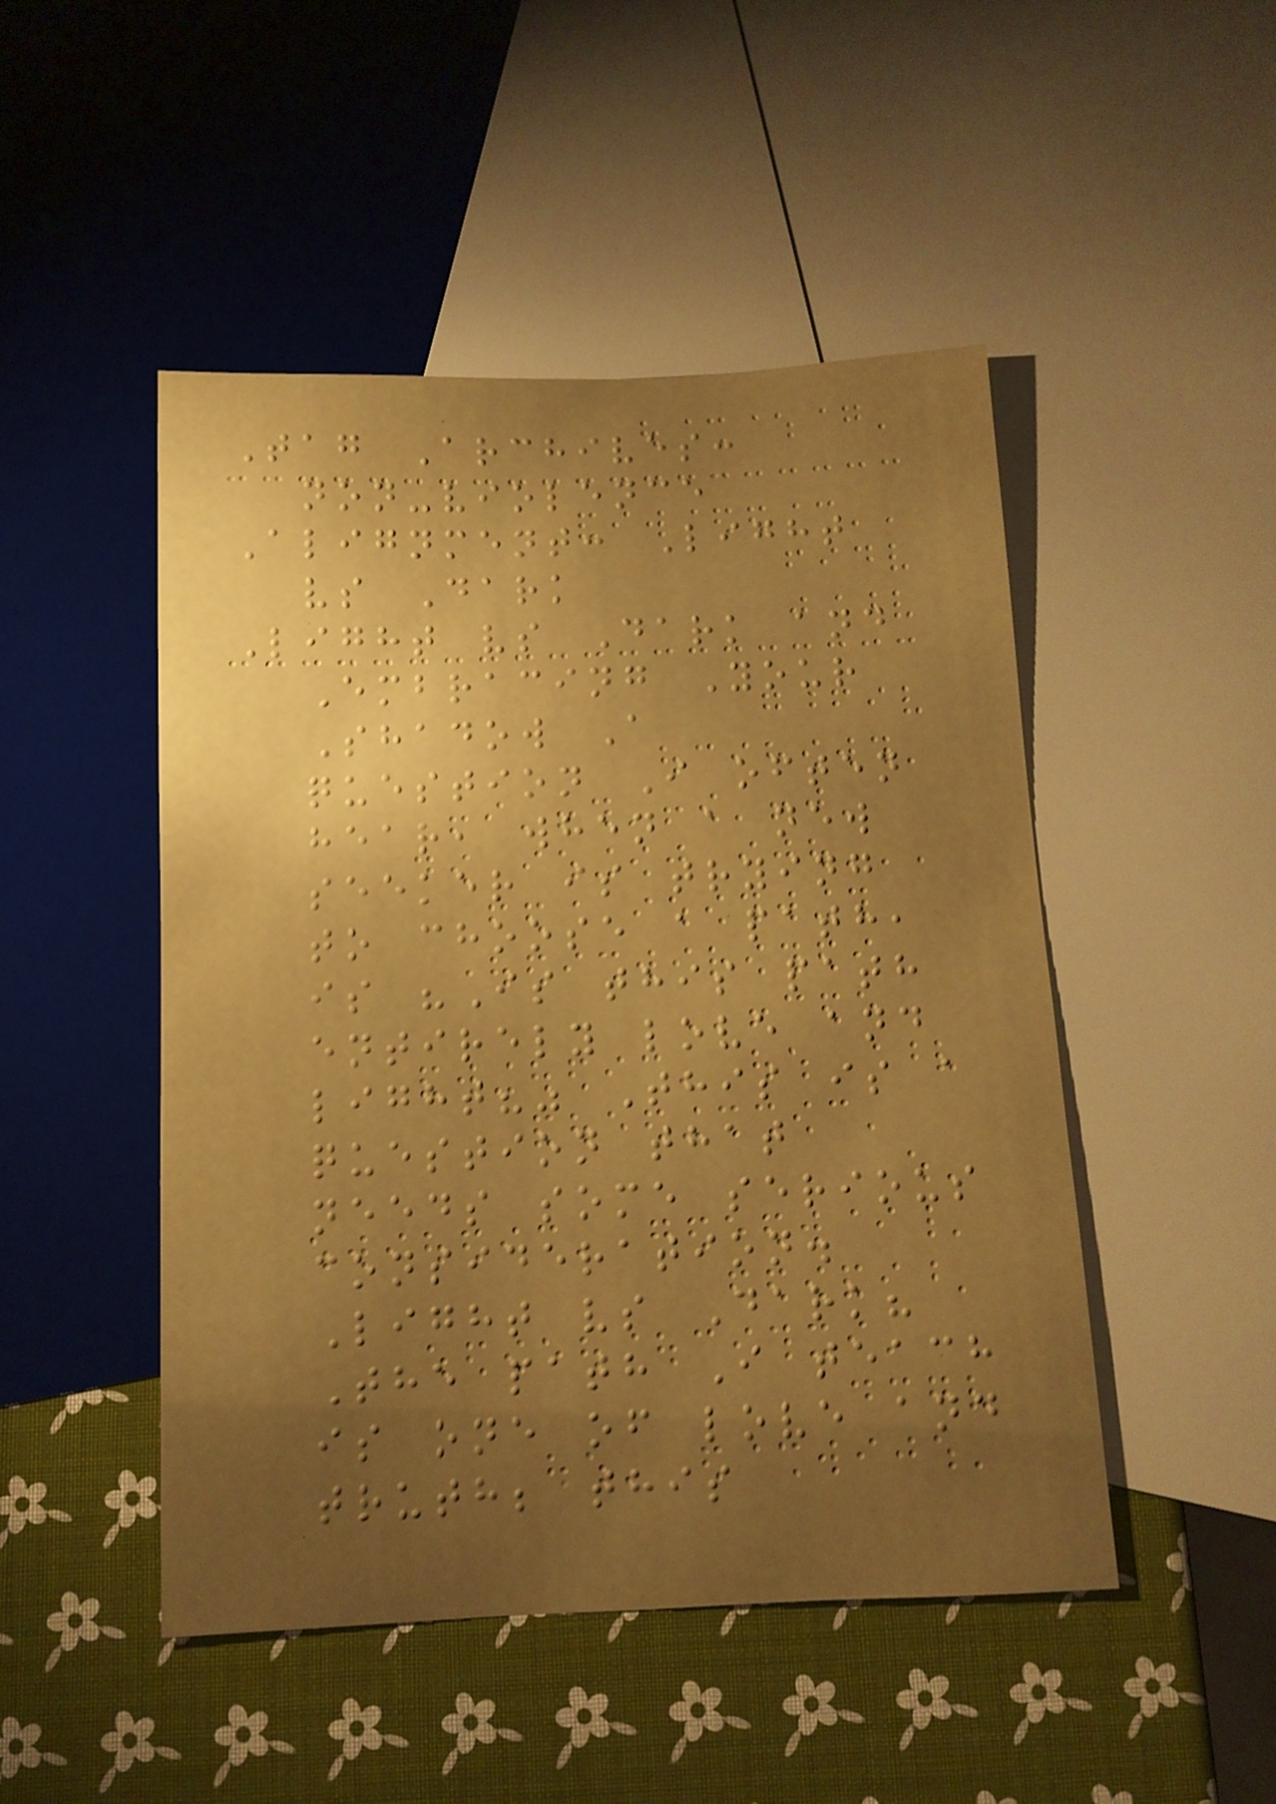Tag Archives:
non-violence
Alignment: Light
vs Dark
Light vs Dark and
Embracing Your
Shadow A
question I often
hear, when a new
seeker is trying
to choose a path,
is "Is this path
entirely love and
light?" This is a
question that
needs some serious
consideration.
Light vs Dark?
The path I teach
is one of love and
truth; this
